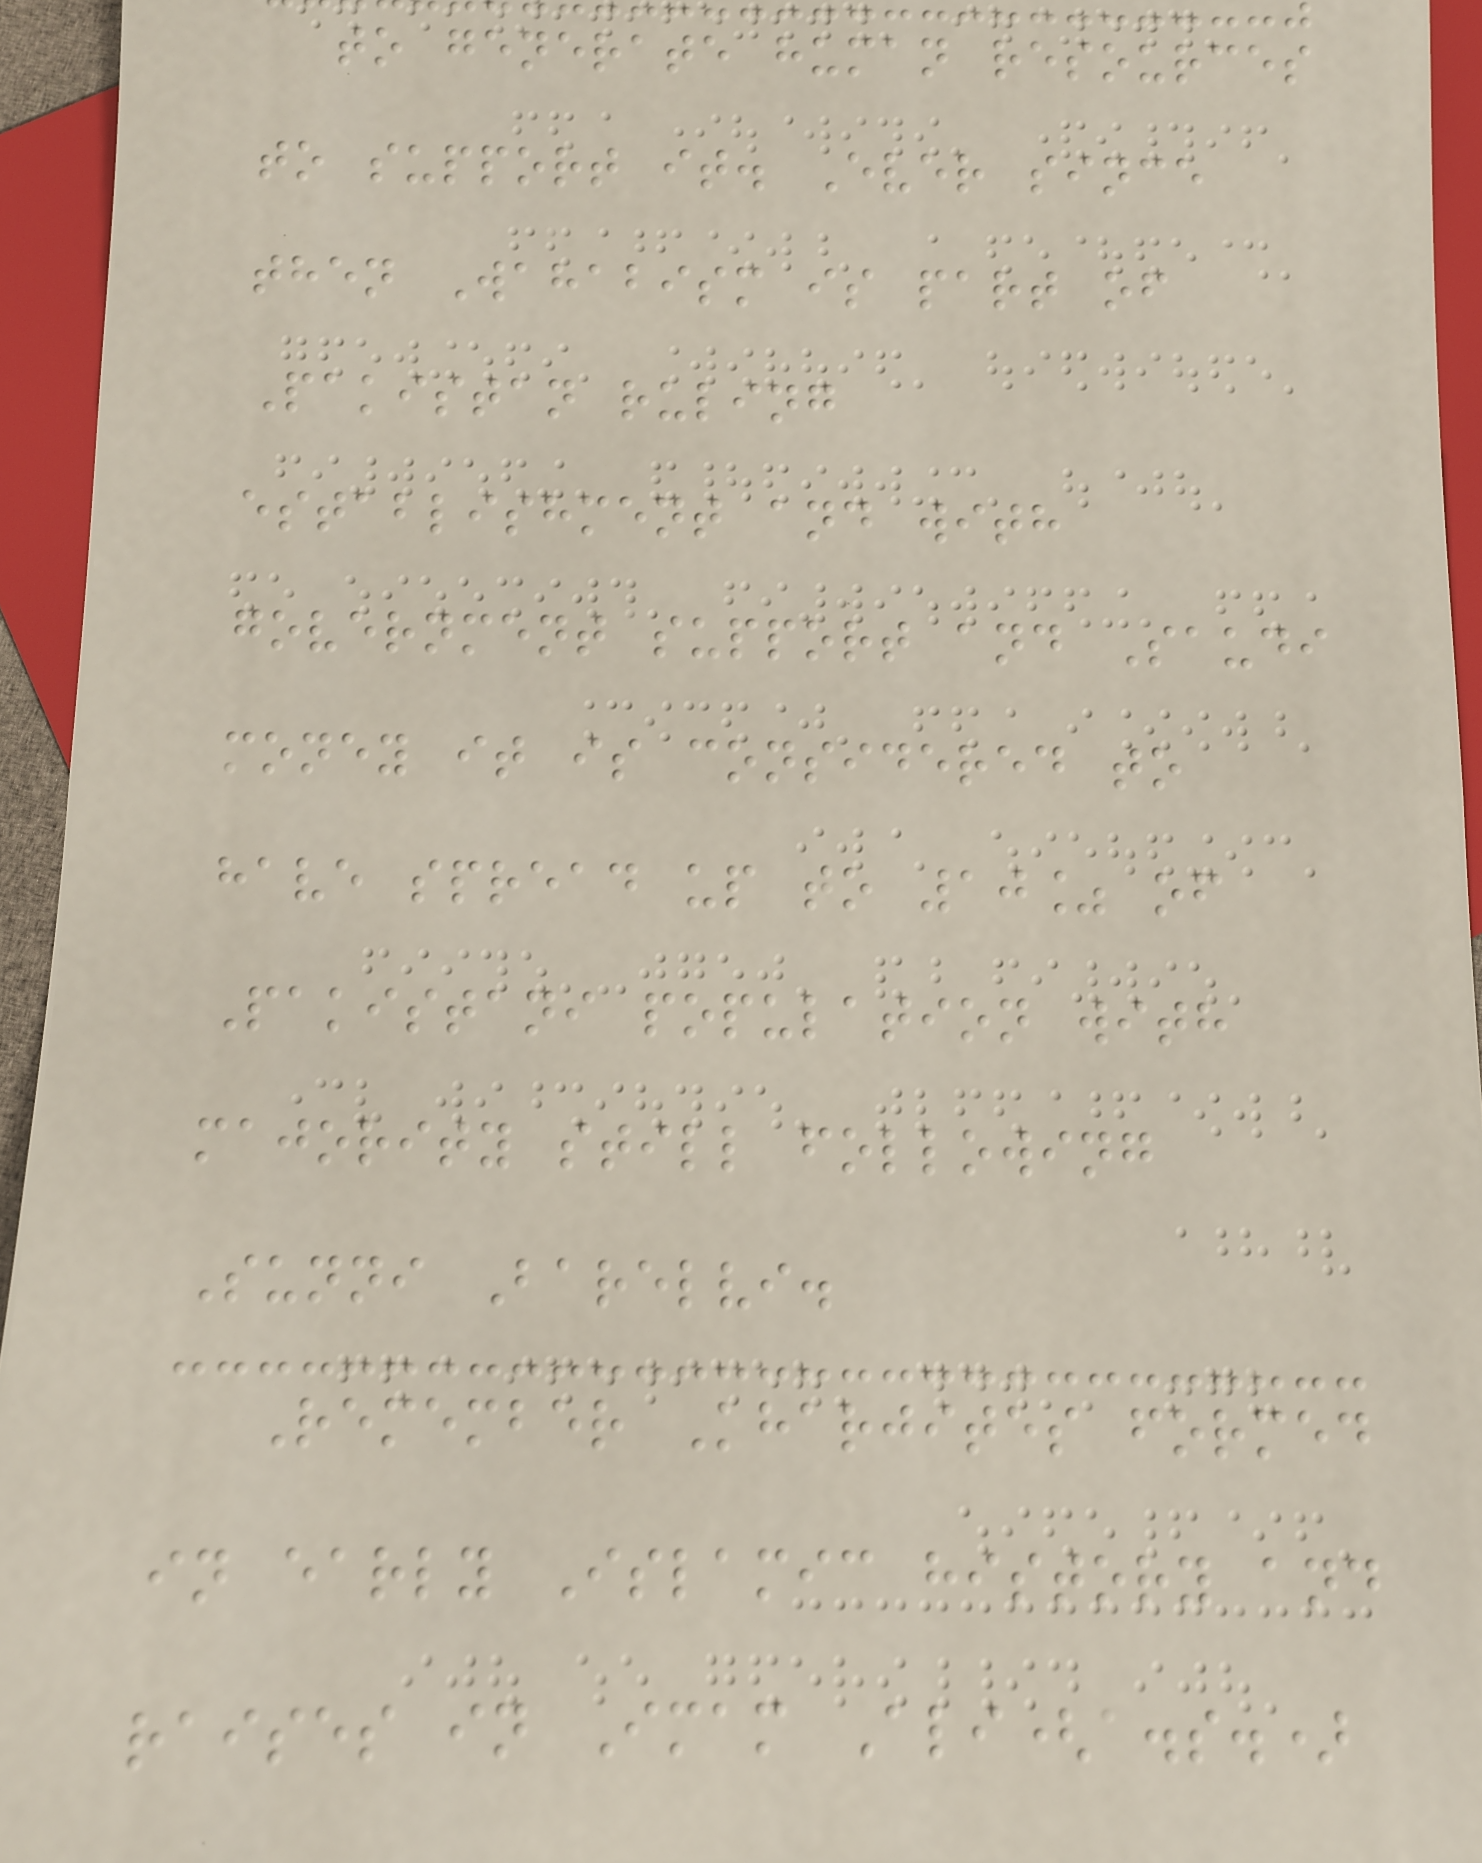to generate human resources
to support it. Ever since
then Wahabism is part of
Pakistan ruling
establishment and with
government support and Saudi
money it is considered to
have spread up to 10% of
Pakistani population with
majority still following
Sunni Barelvi.
Remember Kharjites formed
in early Islamic history and
raises in Imam Ali(a.s.)
